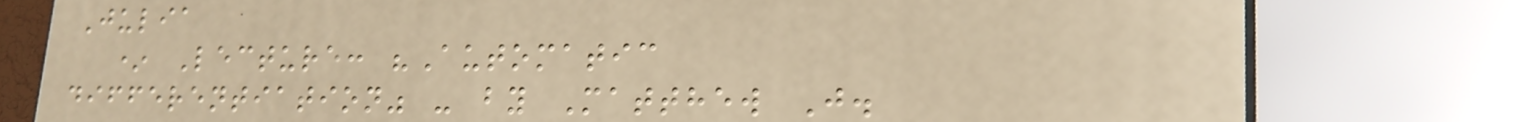Julia
* Lecture: "Automatic
differentiation" - by Matthew J.
